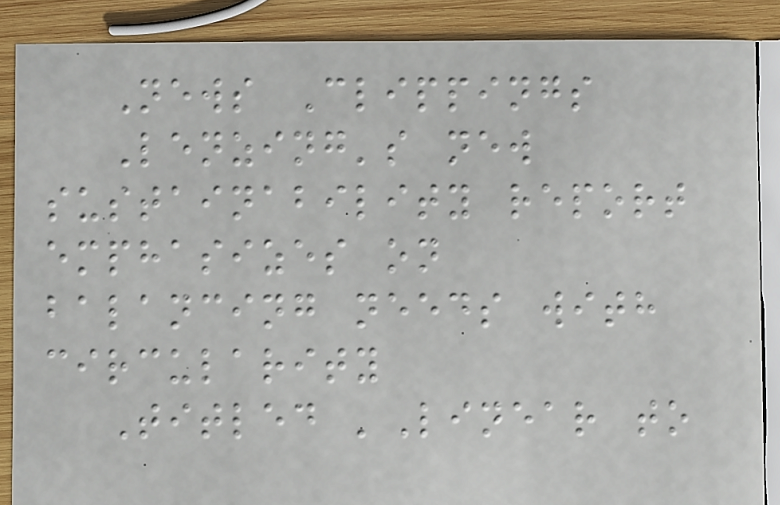News Clippings
Lenzing's new
sustainability report
emphasizes on
balancing needs with
circularity
Titled 'Linear to
